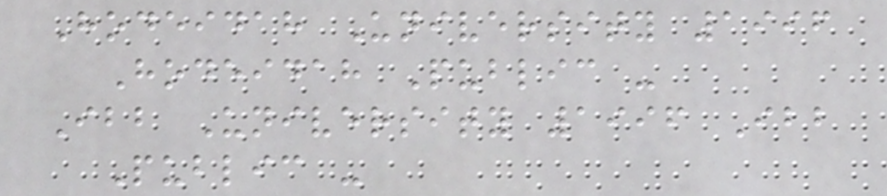Hodeidah University 1996
Hodeidah Public -
Ibb University 1996 Ibb
Public -
